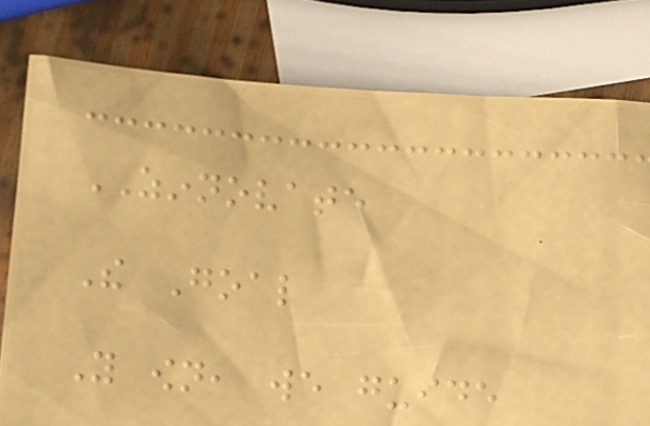ZINNOVATE
The Goal
You own, we guide
